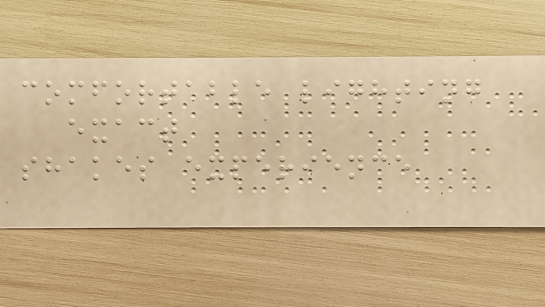comfortable lighting
exact
shakes experience
